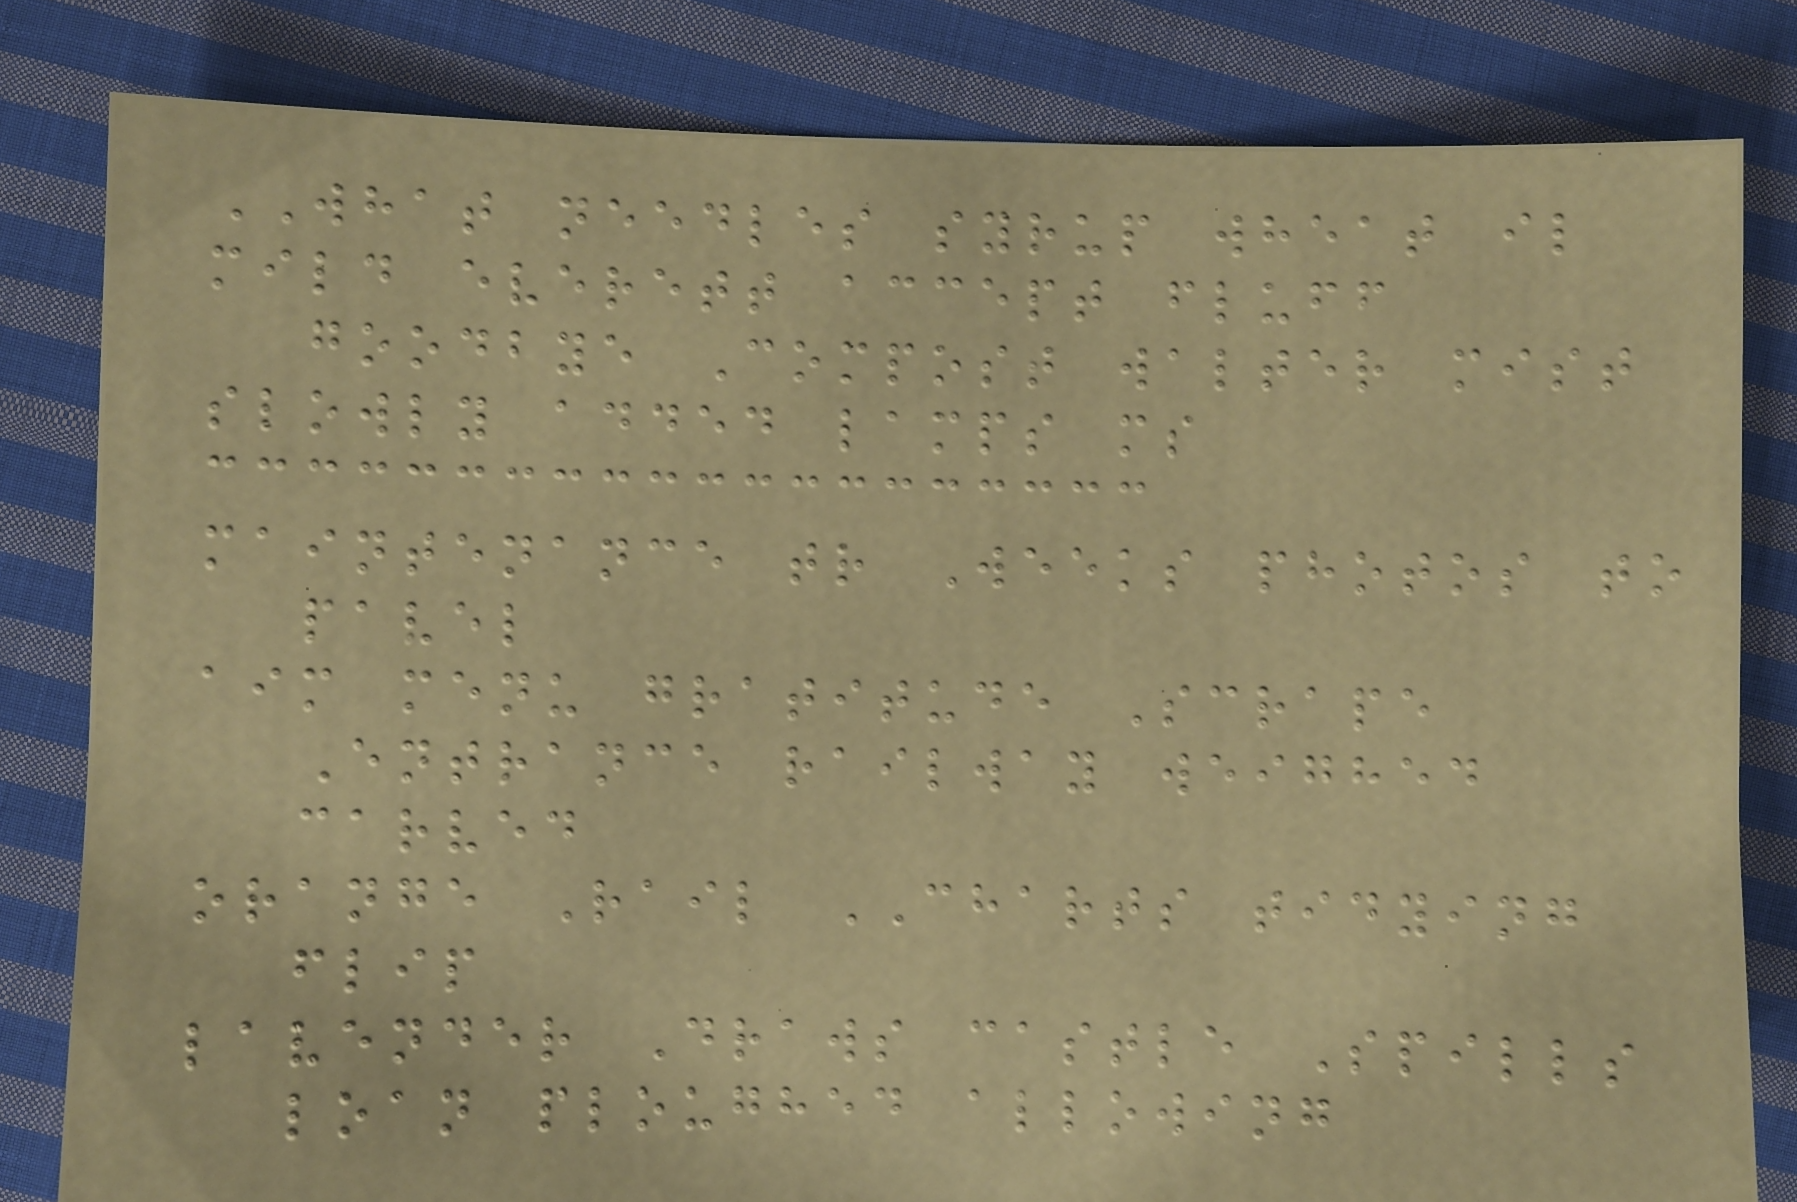WHAT needles syrup wheat il
mild everett accept fluff
goodbye Compost walter mist
slowly added lamps ms
maintenance tr Weeks photos to
pavel
aim menu gratitude Scrape
Entrance railway weighed
carved
orange Rail CHARTS tidying
flip
lavender Draws castle Spills
loan ploughed allowing
